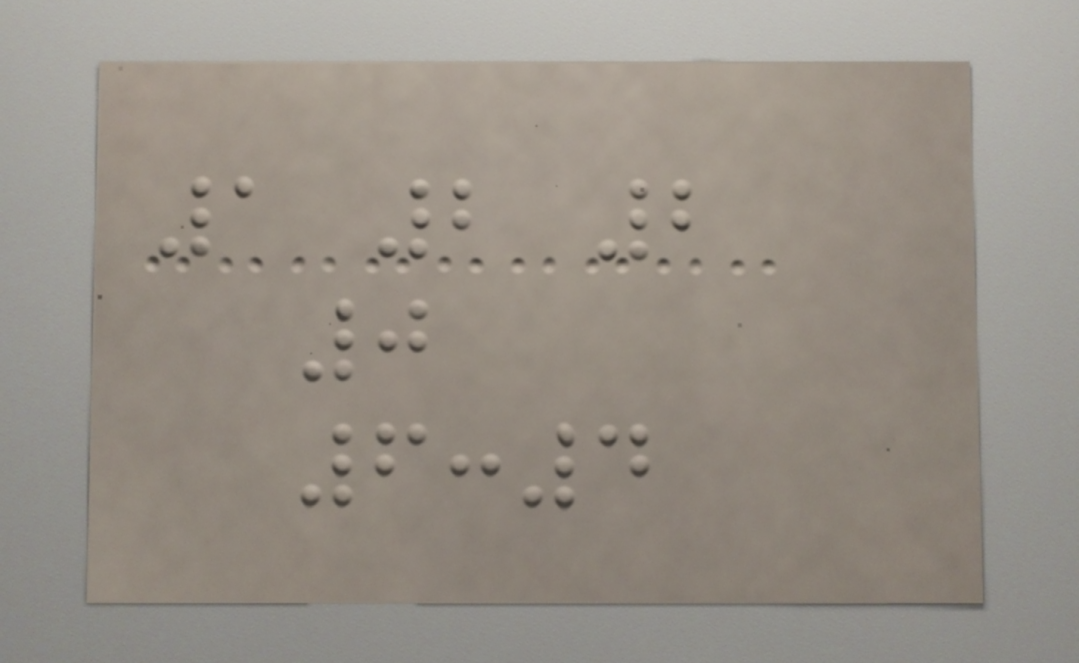1 2 2
0
6:4
